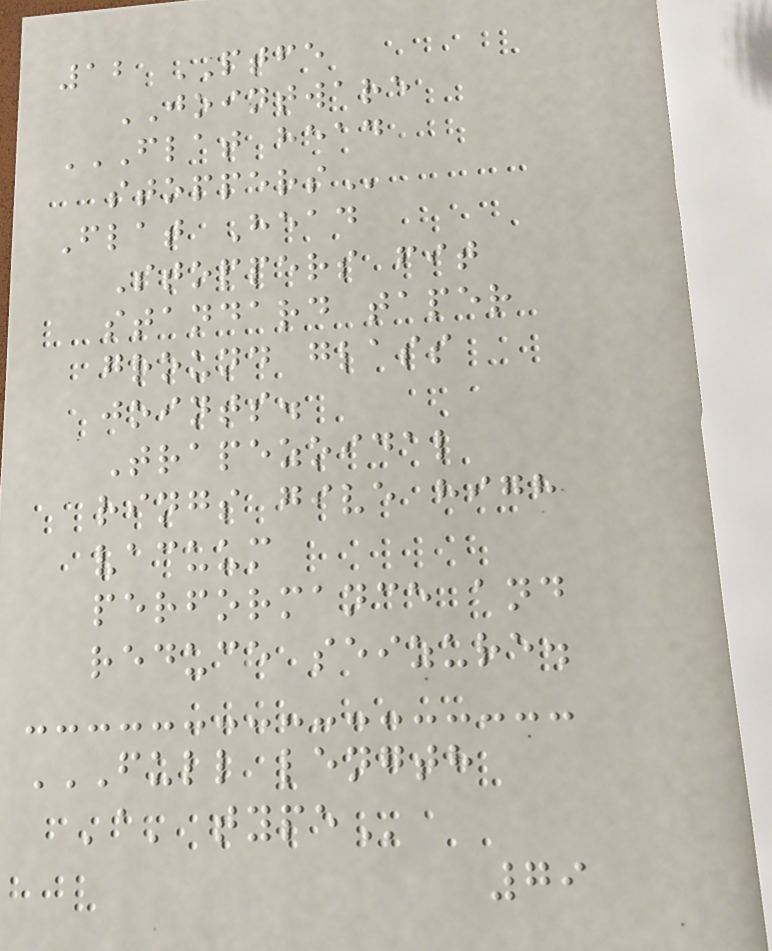12 PTFE
JOINTWARE
FLAT HEAD
STOPPERS
Flat Head
Stoppers fit
standard taper
ground glass
joints.
Trapezoidal
rings give high
vacuum
performance and
reduce seizure.
FULL LENGTH
'A' TYPE
79
